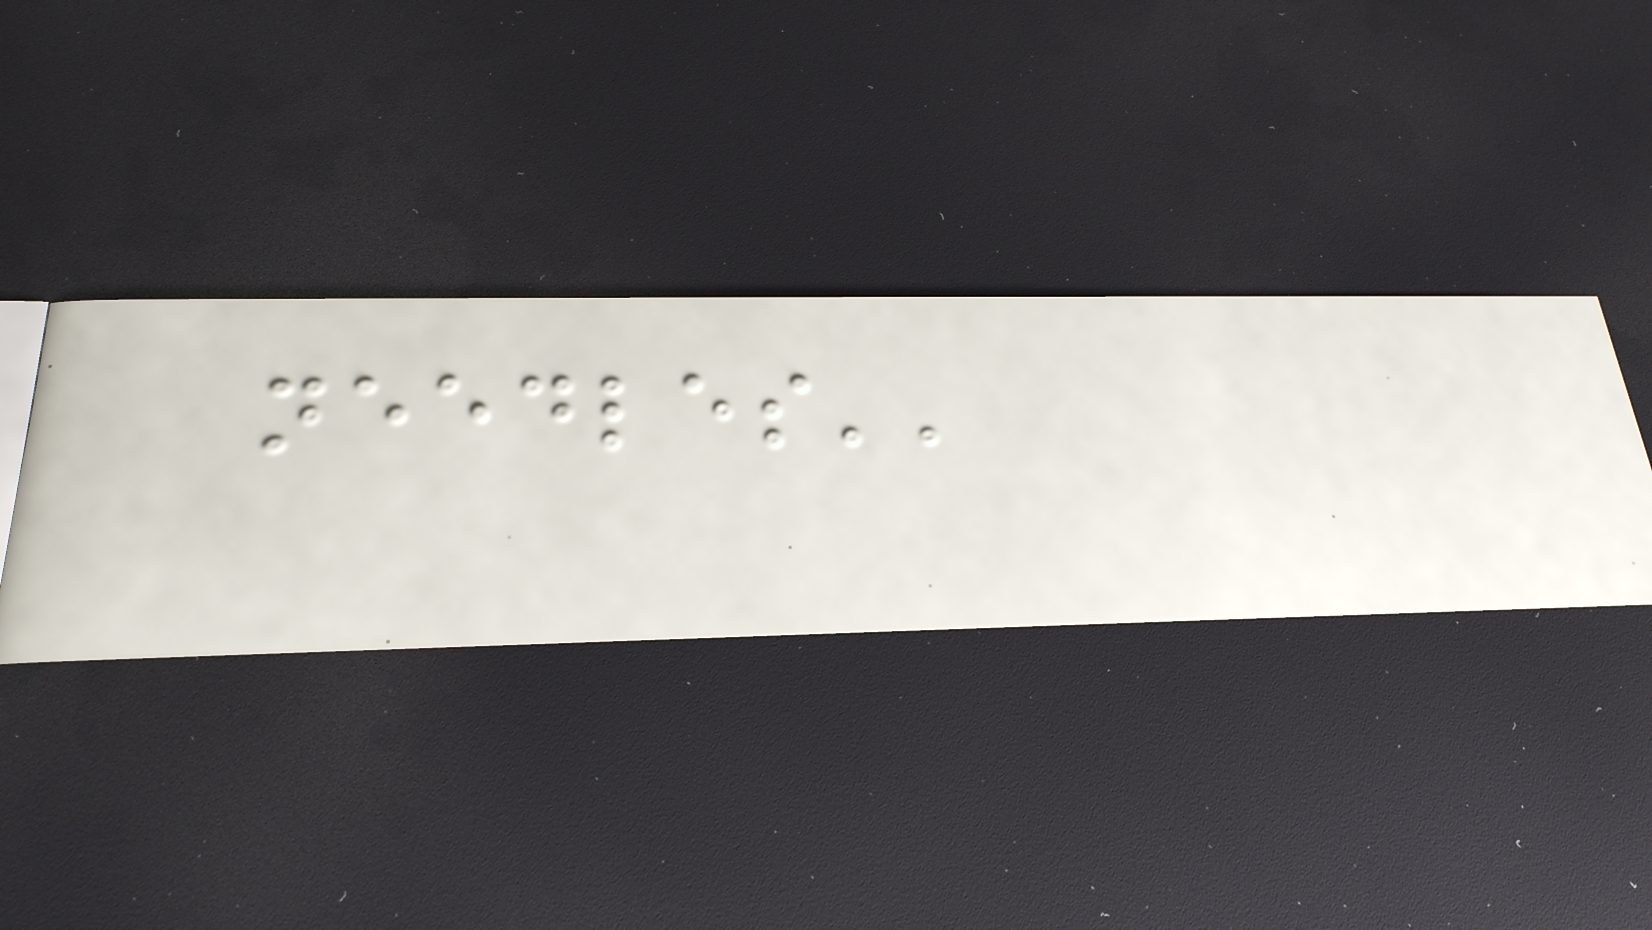needles''
